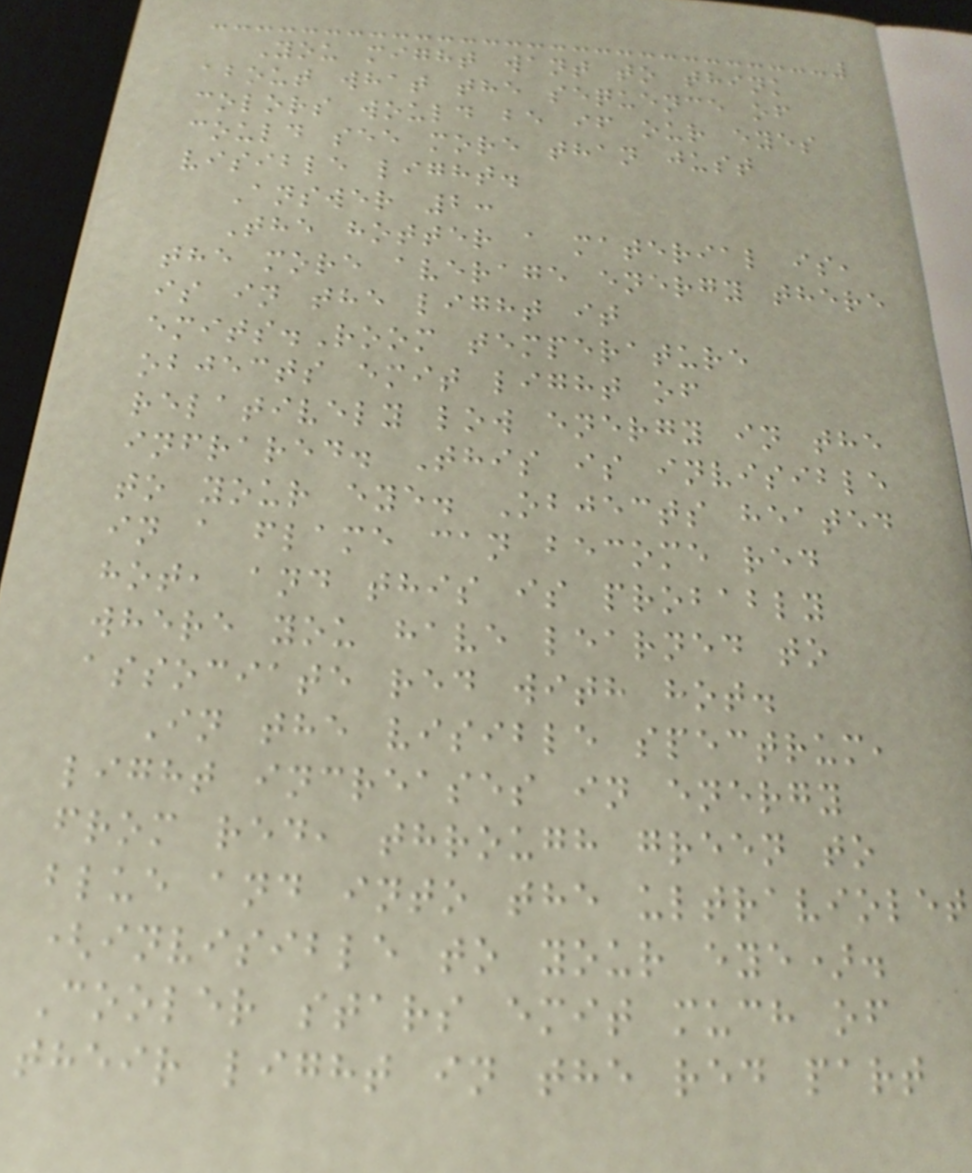You might want to think
about what the sequence of
colors would be if our eyes
could see more than just
visible light.
Answer 2:
The hotter a material is,
the more average energy there
is in the light it
emits.Room temperature
objects emit light of
relatively low energy in the
infrared. This is invisible
to your eye. Objects heated
in a flame can become red
hot, and this is probably
where you have learned to
associate red with hot.
In the visible spectrum,
light increases in energy
from red, through green to
blue and into the ultraviolet
(invisible to your eye).
Cooler stars emit much of
their light in the red part
